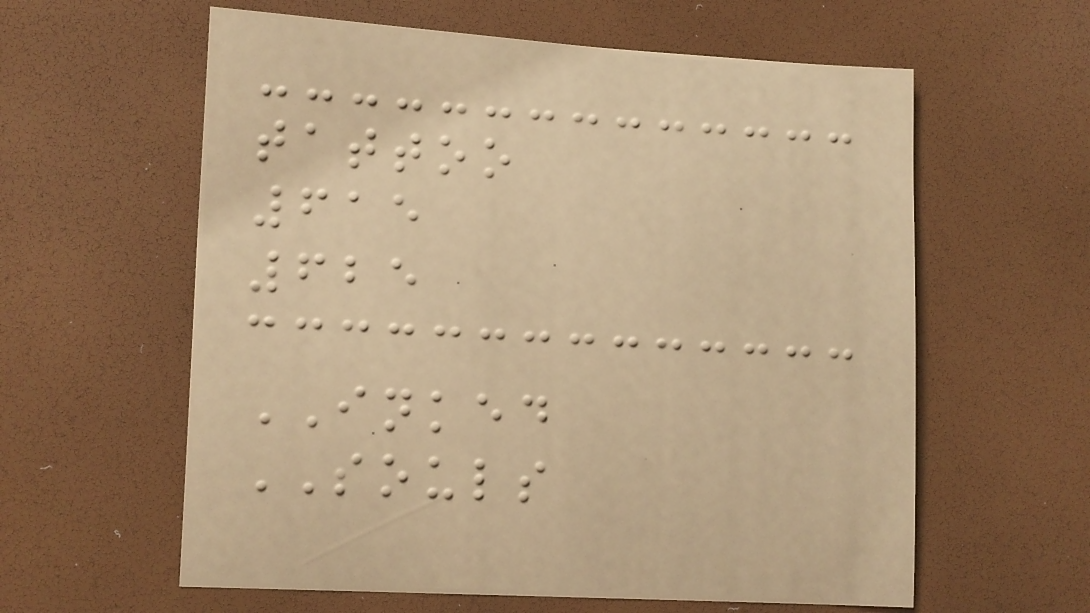tattoo
615
625
INKED
SOULS
